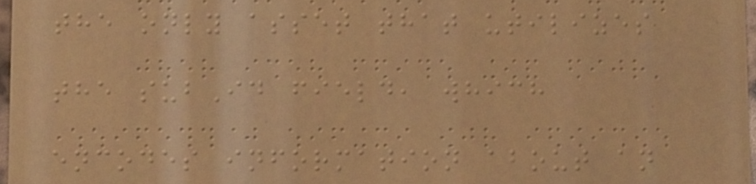the only asset that utilizes
the subId field, which
encodes information about an
